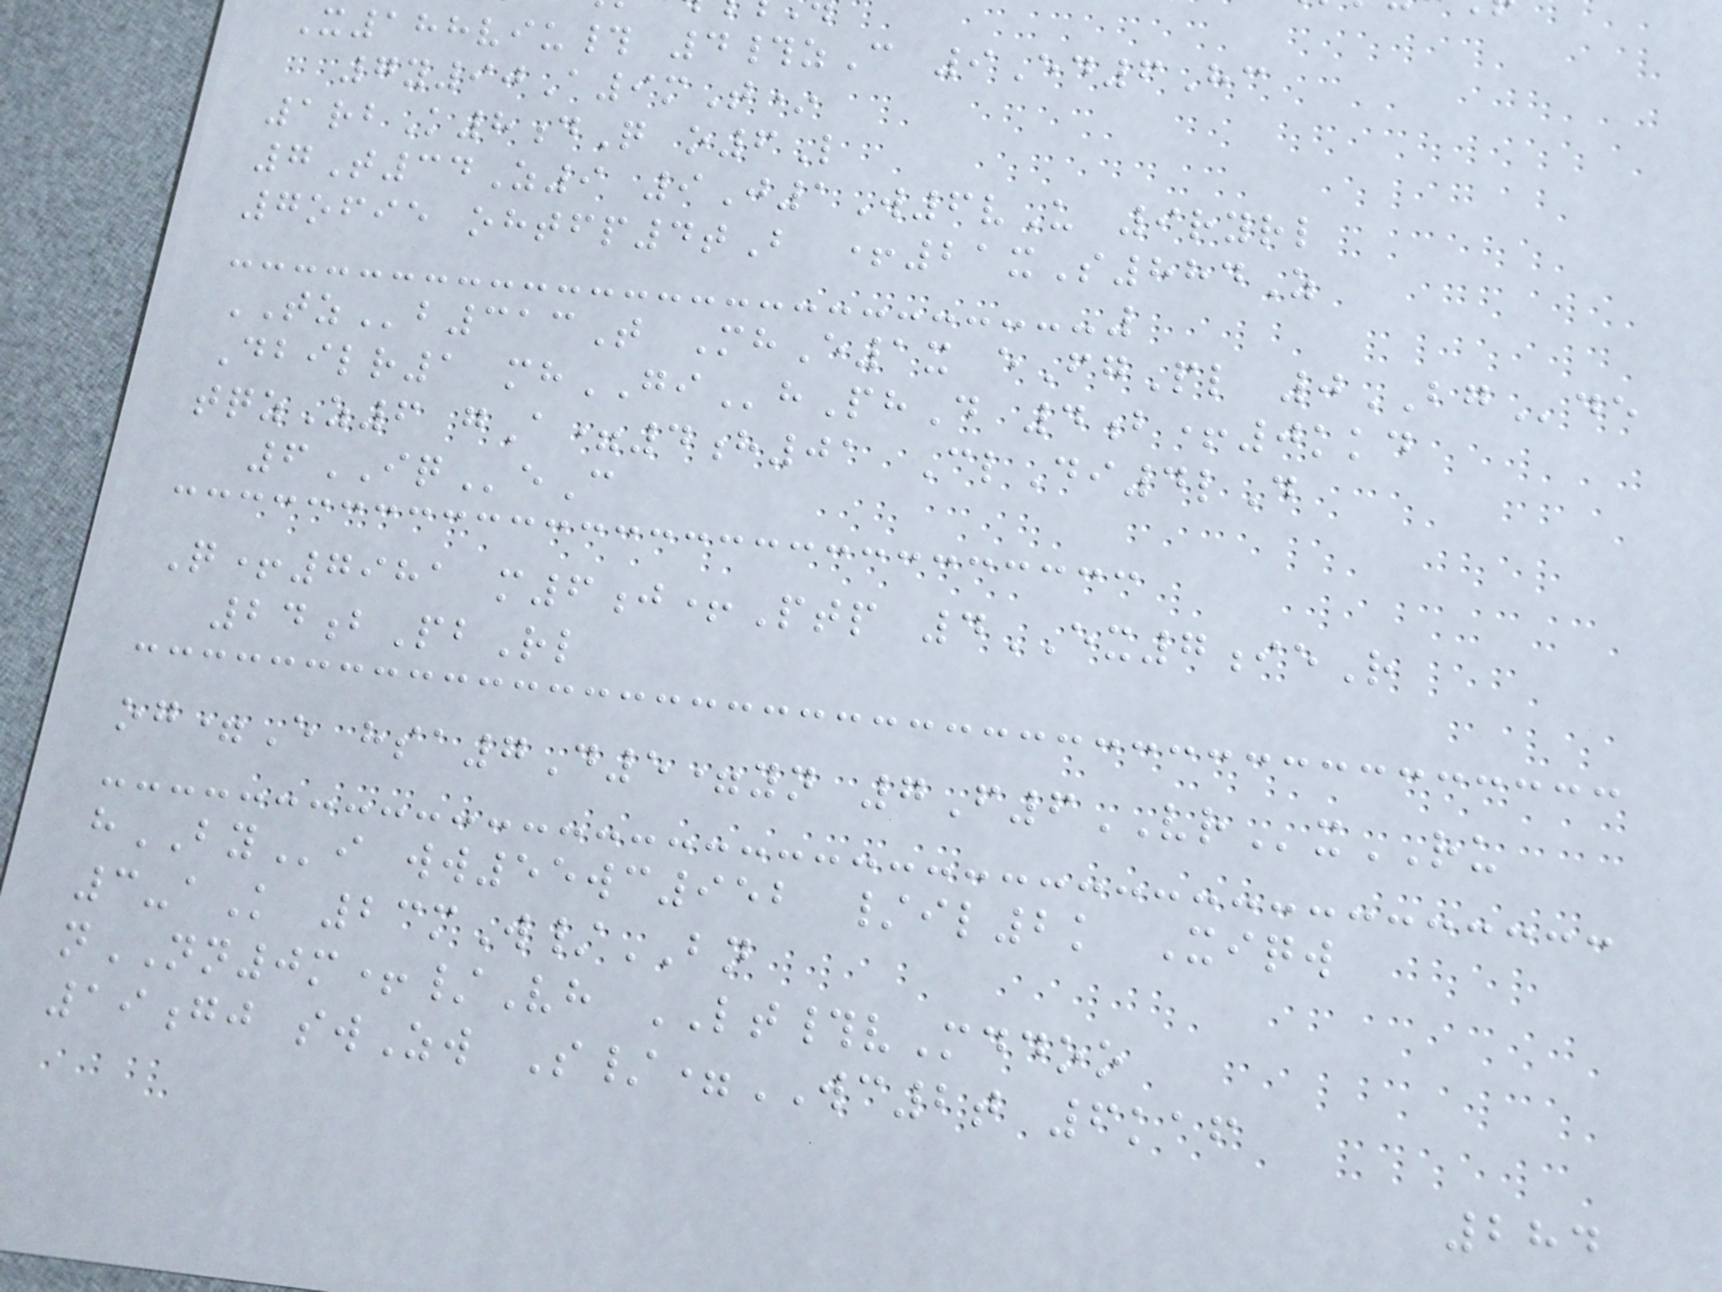X188viu# 4#zC 9Ed6Hc
7y90A9mT*
1rbK8dQ o6L
7T34Z9 9J1W6vU 9ryrl
7ofie ohtfp4tB +21xS884Z
TZb313T MhE1x eFgPl 0BGde
Dbilr1 mhGIhPhD 4b+0kkd
tqzZ6 gA=4h01 ClDi4lD
6IQeC
Q+7981 m6j+Ptp 4EX7ieR
24bPbRl
og=E hsa7D5=yn 7F6VRxRU
hBYi ww55wc952 /il2k Xiqw
3-aK 23mW/BN
nNN0m+/Vh LT#vMddoo
19gj swZw S/=WC2t 6kaf
284
